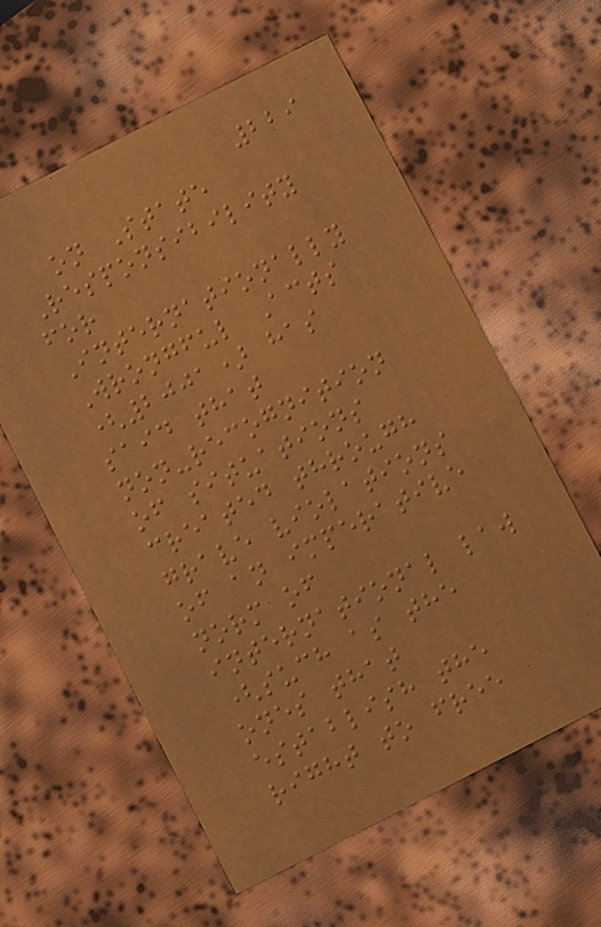229
on State
Responsibility
for
Internationally
Wrongful Acts
(2001) has
said that
non-recognition
of situations
created through
grave violations
of an imperative
norm of
international law
(such as the
ones that
establish the
right to free
